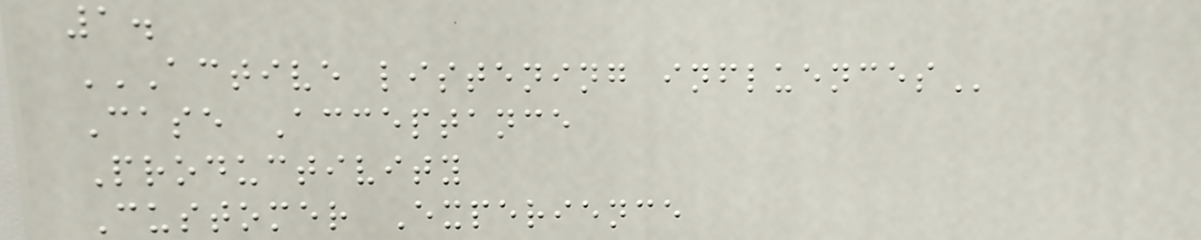1.
ACTIVE LISTENING INFLUENCES
Case Acceptance
Productivity
Customer Experience
